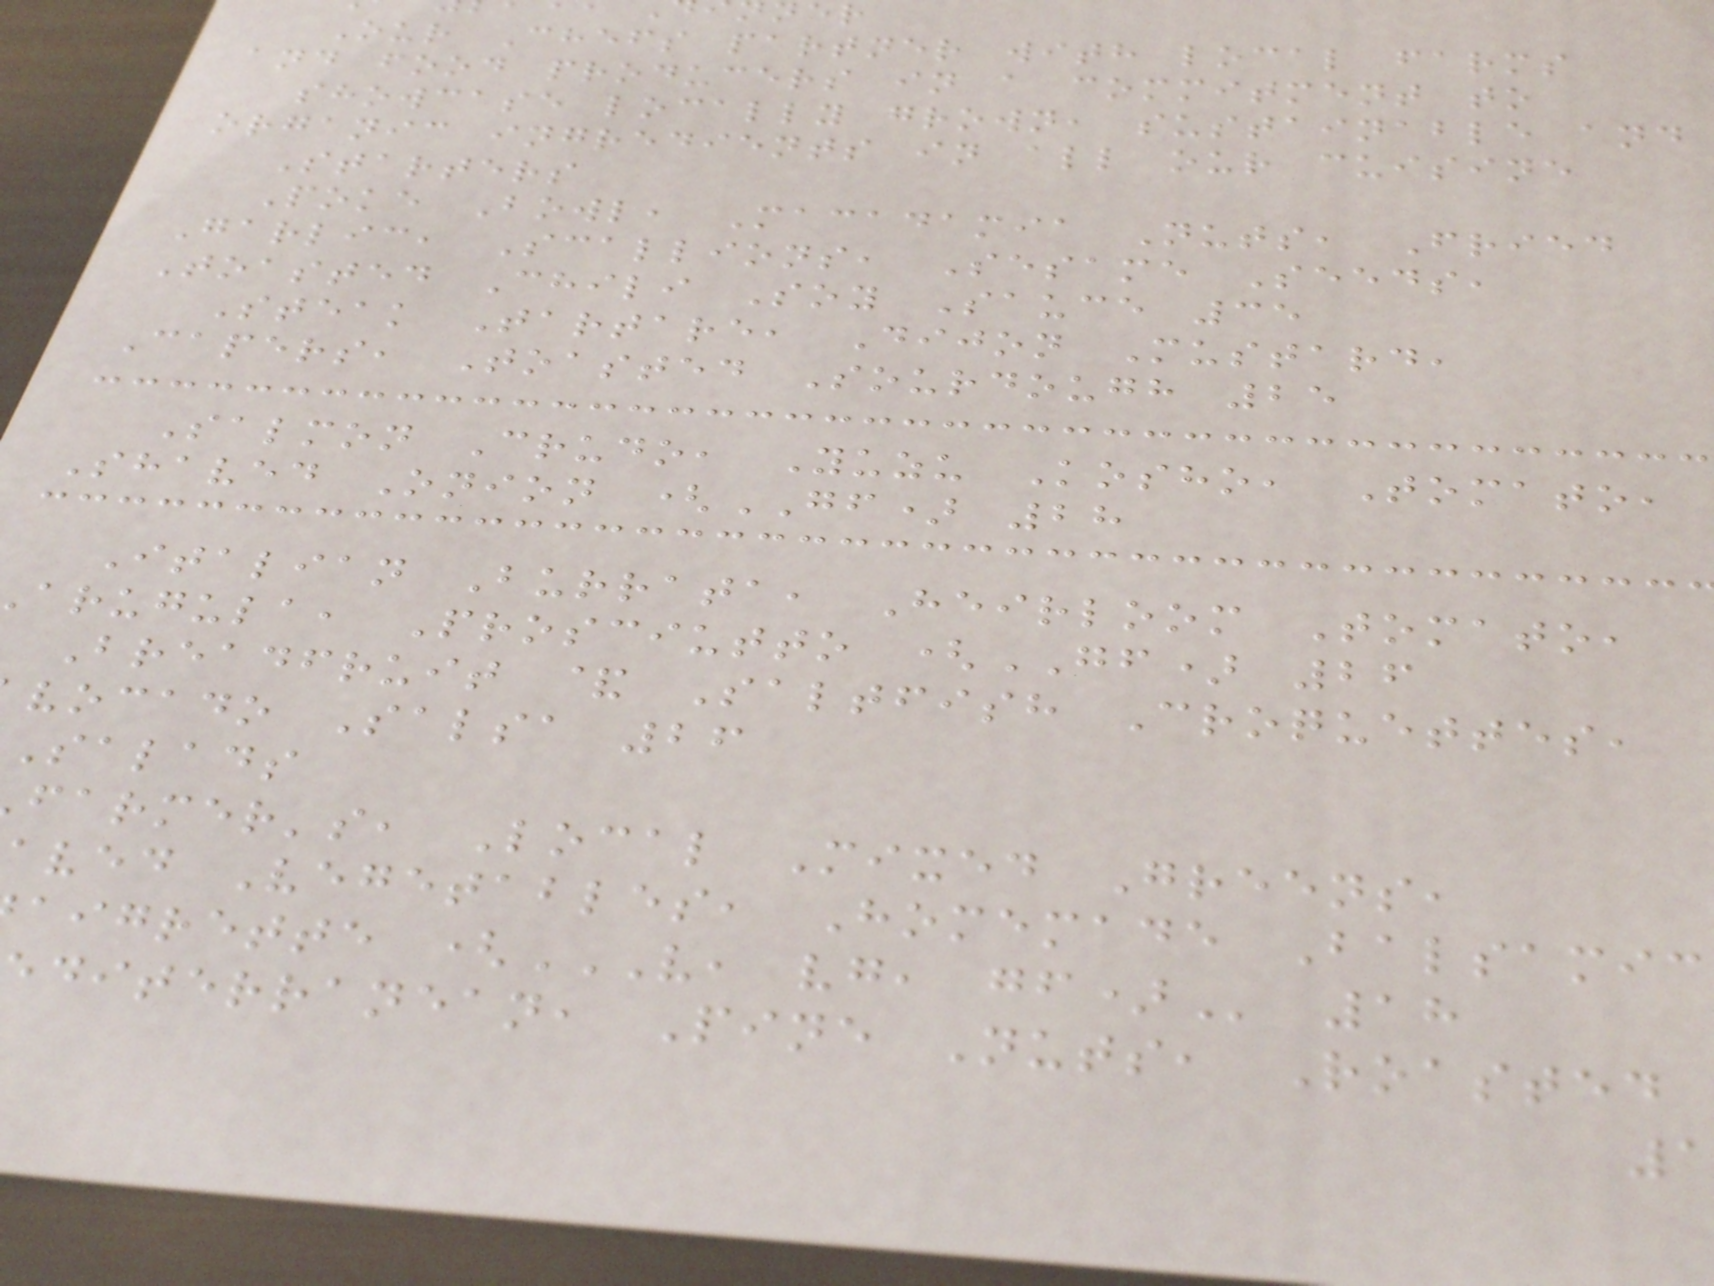Our Chefs partner with local farms
and food producers in a commitment to
showcase locally grown, sustainable and
organic ingredients in all our cuisine
Starters
Poke Bowl, Macadamia Nuts, Fried
Garlic, Scallions, Sesame Seeds,
Toasted Chili Soy Sauce 35
Steak Tartare, Dijon Mustard,
Capers, Toasted Sourdough 25
Salmon Crudo, Yuzu Kosho, Tomato,
Shaved Onion (GF) 28
Italian Burrata, Heirloom Tomato,
arugula, Prosciutto (GF) 26
Breadfruit & Saltfish Croquettes,
vocado Salsa 26
Salads
farmer's, Local Mixed Greens,
aved Vegetables, Homemade Balsamic
aigrette (V, VG, GF) 18
diterranean, Pine Nuts, Roasted
